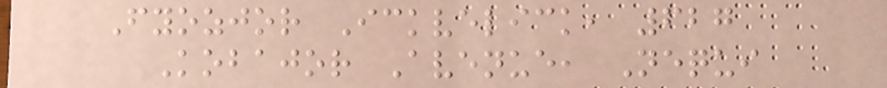Fyozjor Ickvelick, 627
Kobajor Avenue, Nequi
